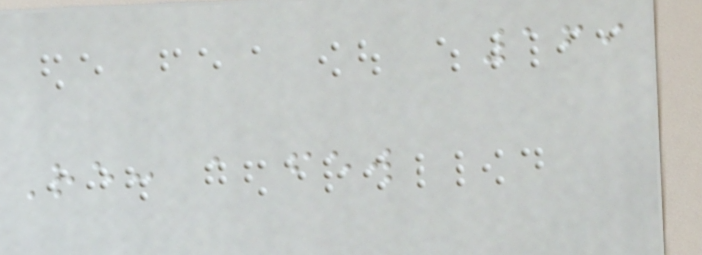169
Re: a few
